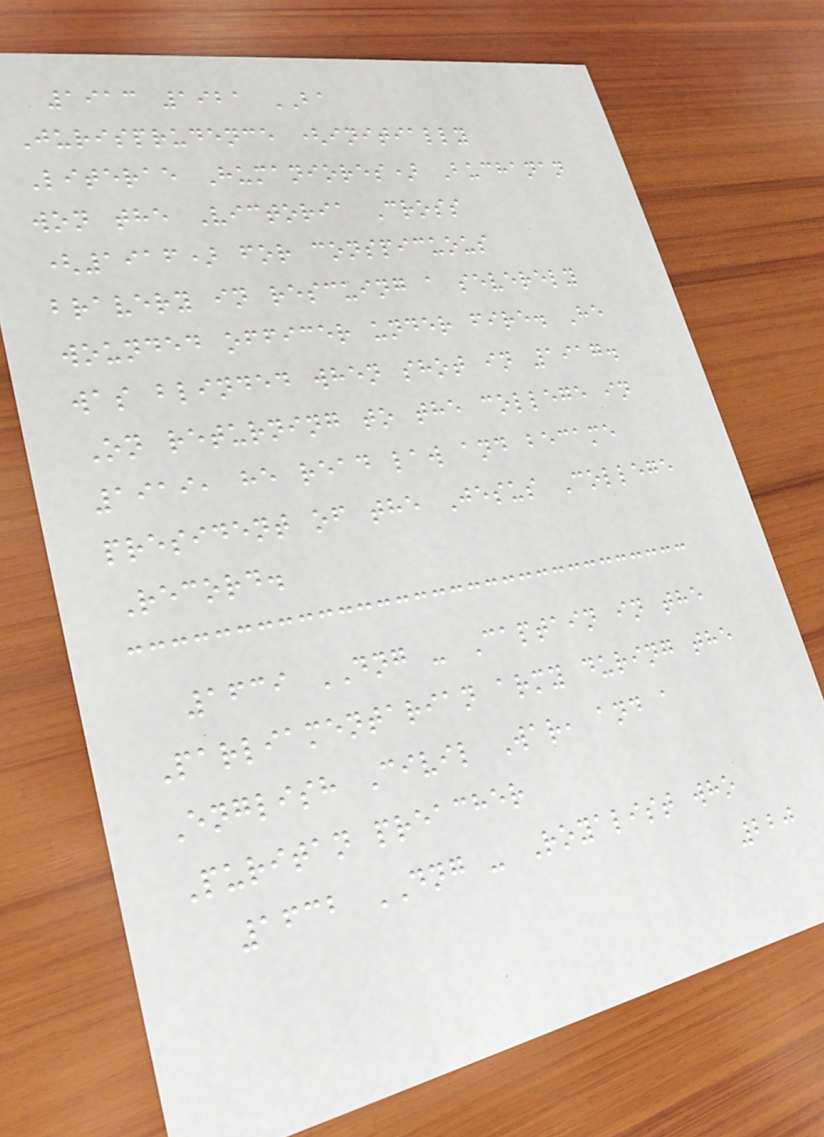1913 1921 BA
Jurisprudence (initially
Literae Humaniores) Buchanan
won the Victoria Cross
(1916) for conspicuous
bravery in rescuing a severely
wounded officer under fire. He
was blinded when shot in 1917.
On returning to the college in
1919, he read law and became
president of the Jesus College
Record.
1639 DNG - Captain in the
Parliamentarian army during the
English Civil War, and a
Puritan preacher
1632 DNG - Royalist who
220
